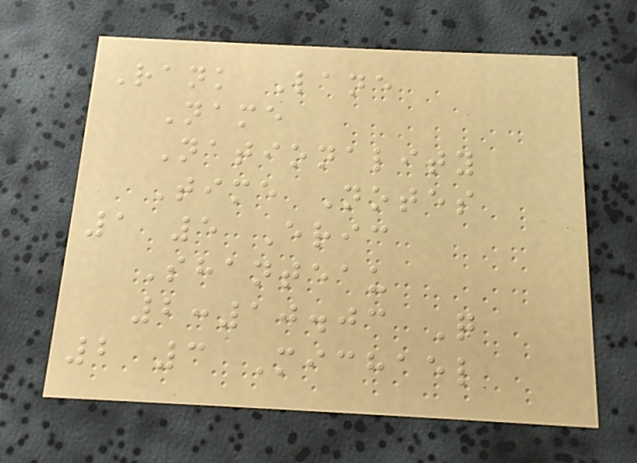Rank Lane
Name
Nationality
Time Notes
1 5 Eric
Shanteau
2:10.03 Q
2 3 Michael
